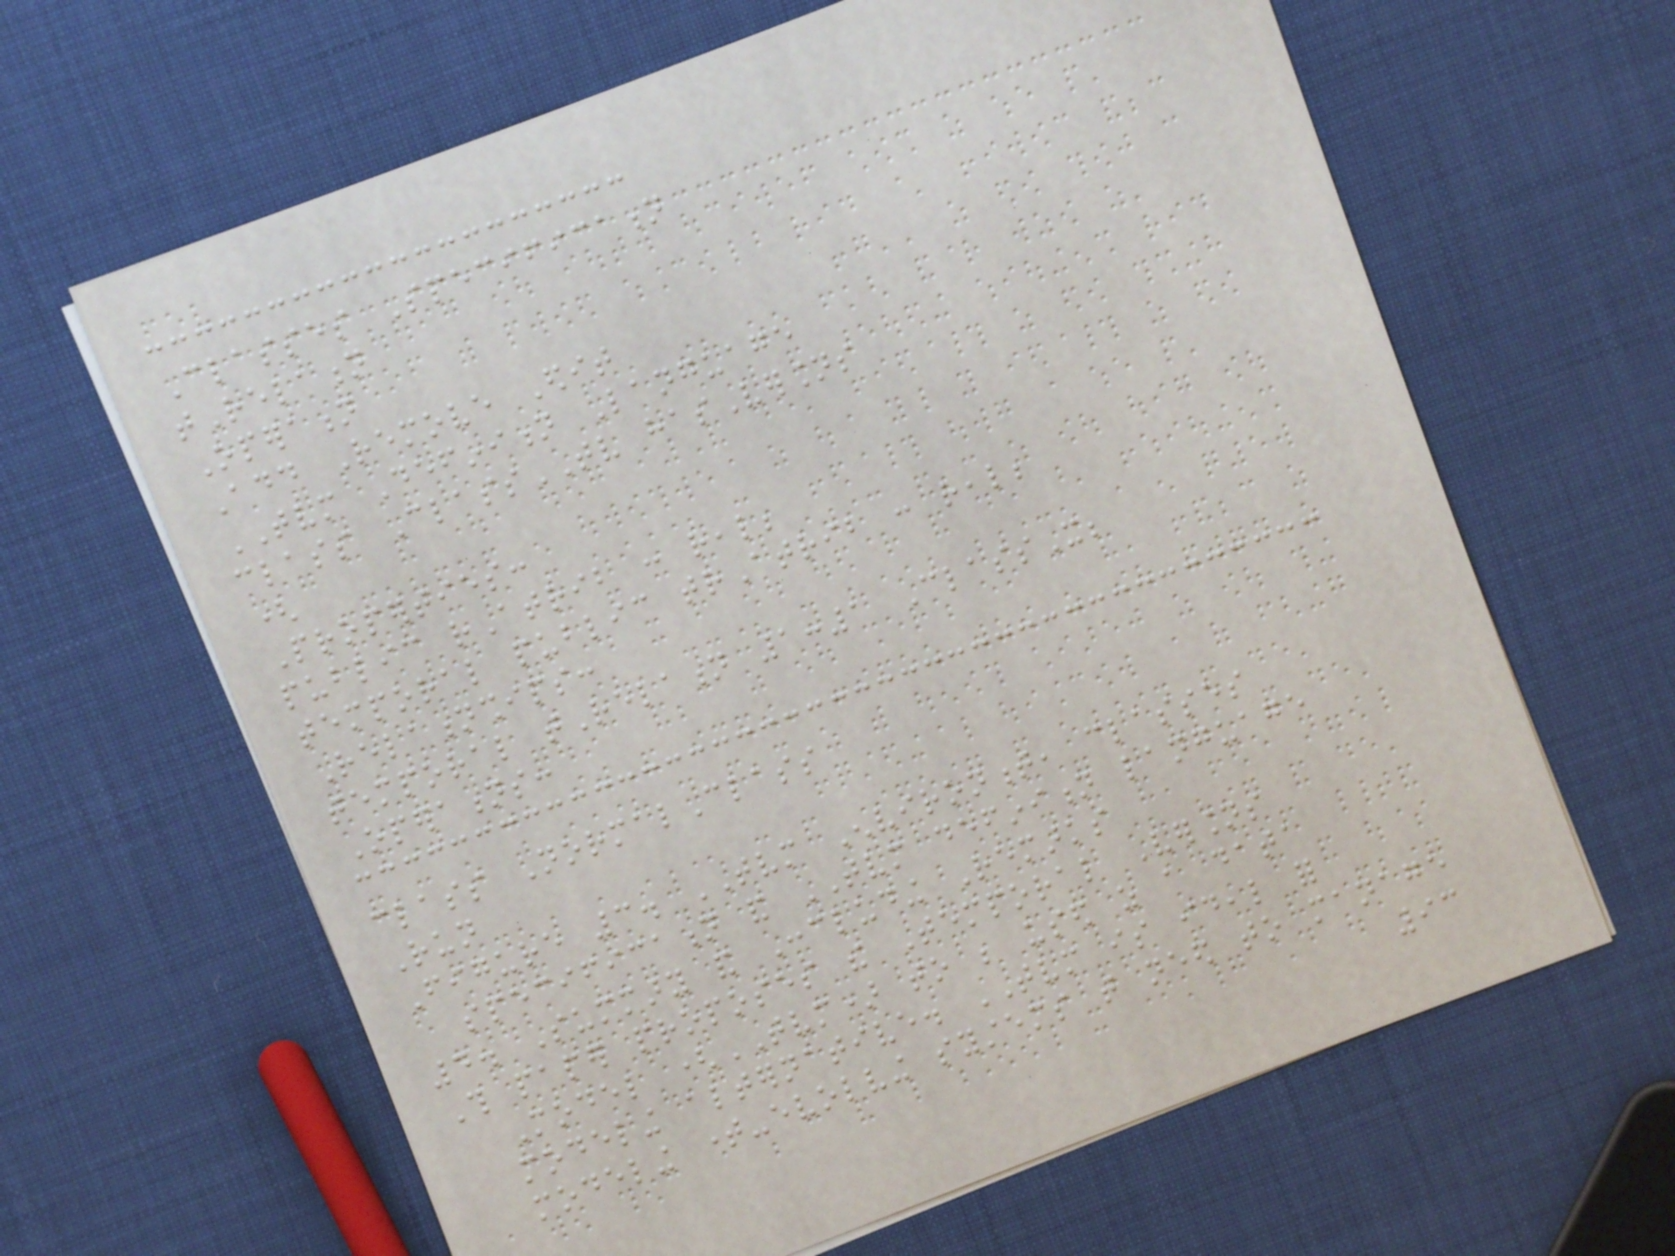Classes Specification
tRelation
Operation
Add Remove Edit
TVM Definition Language
class ClassTV hasVersions
(
Properties:
public rAtrib : real;
temporal public trAtrib : real;
Relationships:
temporal tRelation 1:1 ClassX;
Operations:
class NormalClass
Run
Figure 3. TVM Environment, classes
specification and TVM definition language
4. Summary and Concluding Remarks
This paper proposes the Temporal Versions
Model (TVM) to be used as a data
modeling alternative. TVM is ideal for
modeling time-evolving systems that need to manage
93
